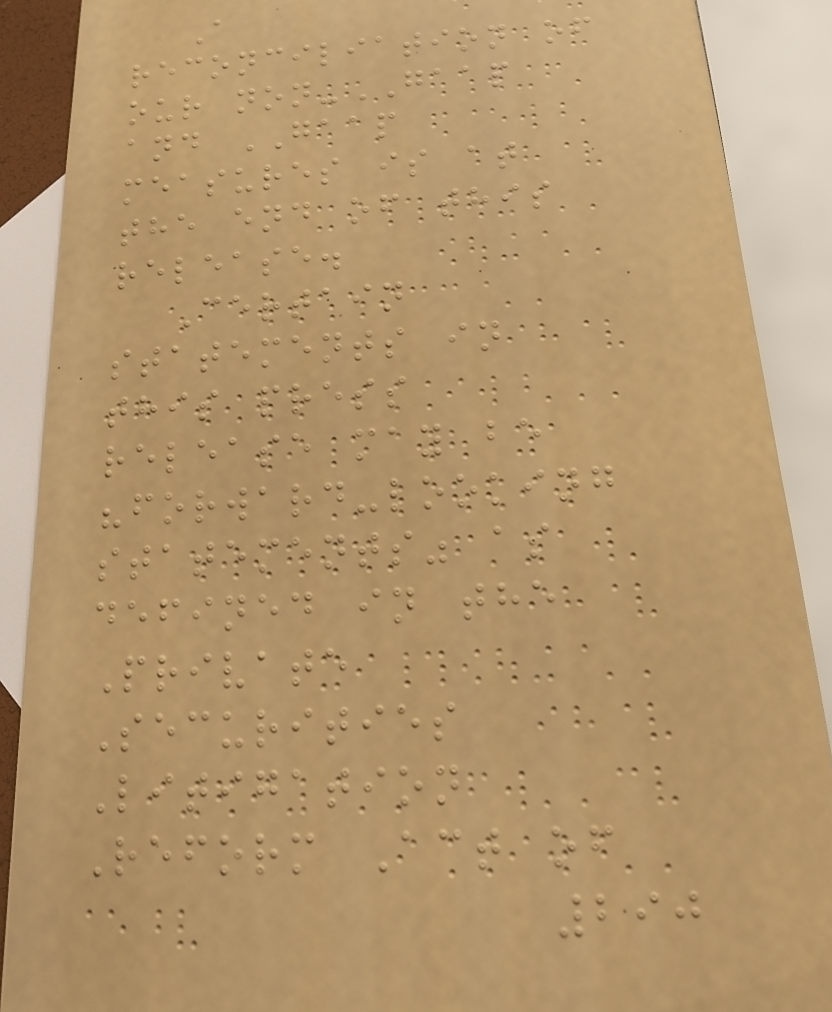A
reconciliation of
our non-GAAP
and GAAP
measures is at
the end of this
release.
Certain
statements in
this press
release may be
"forward-looking
statements" as
defined in the
Private
Securities
Litigation
Reform Act of
290
